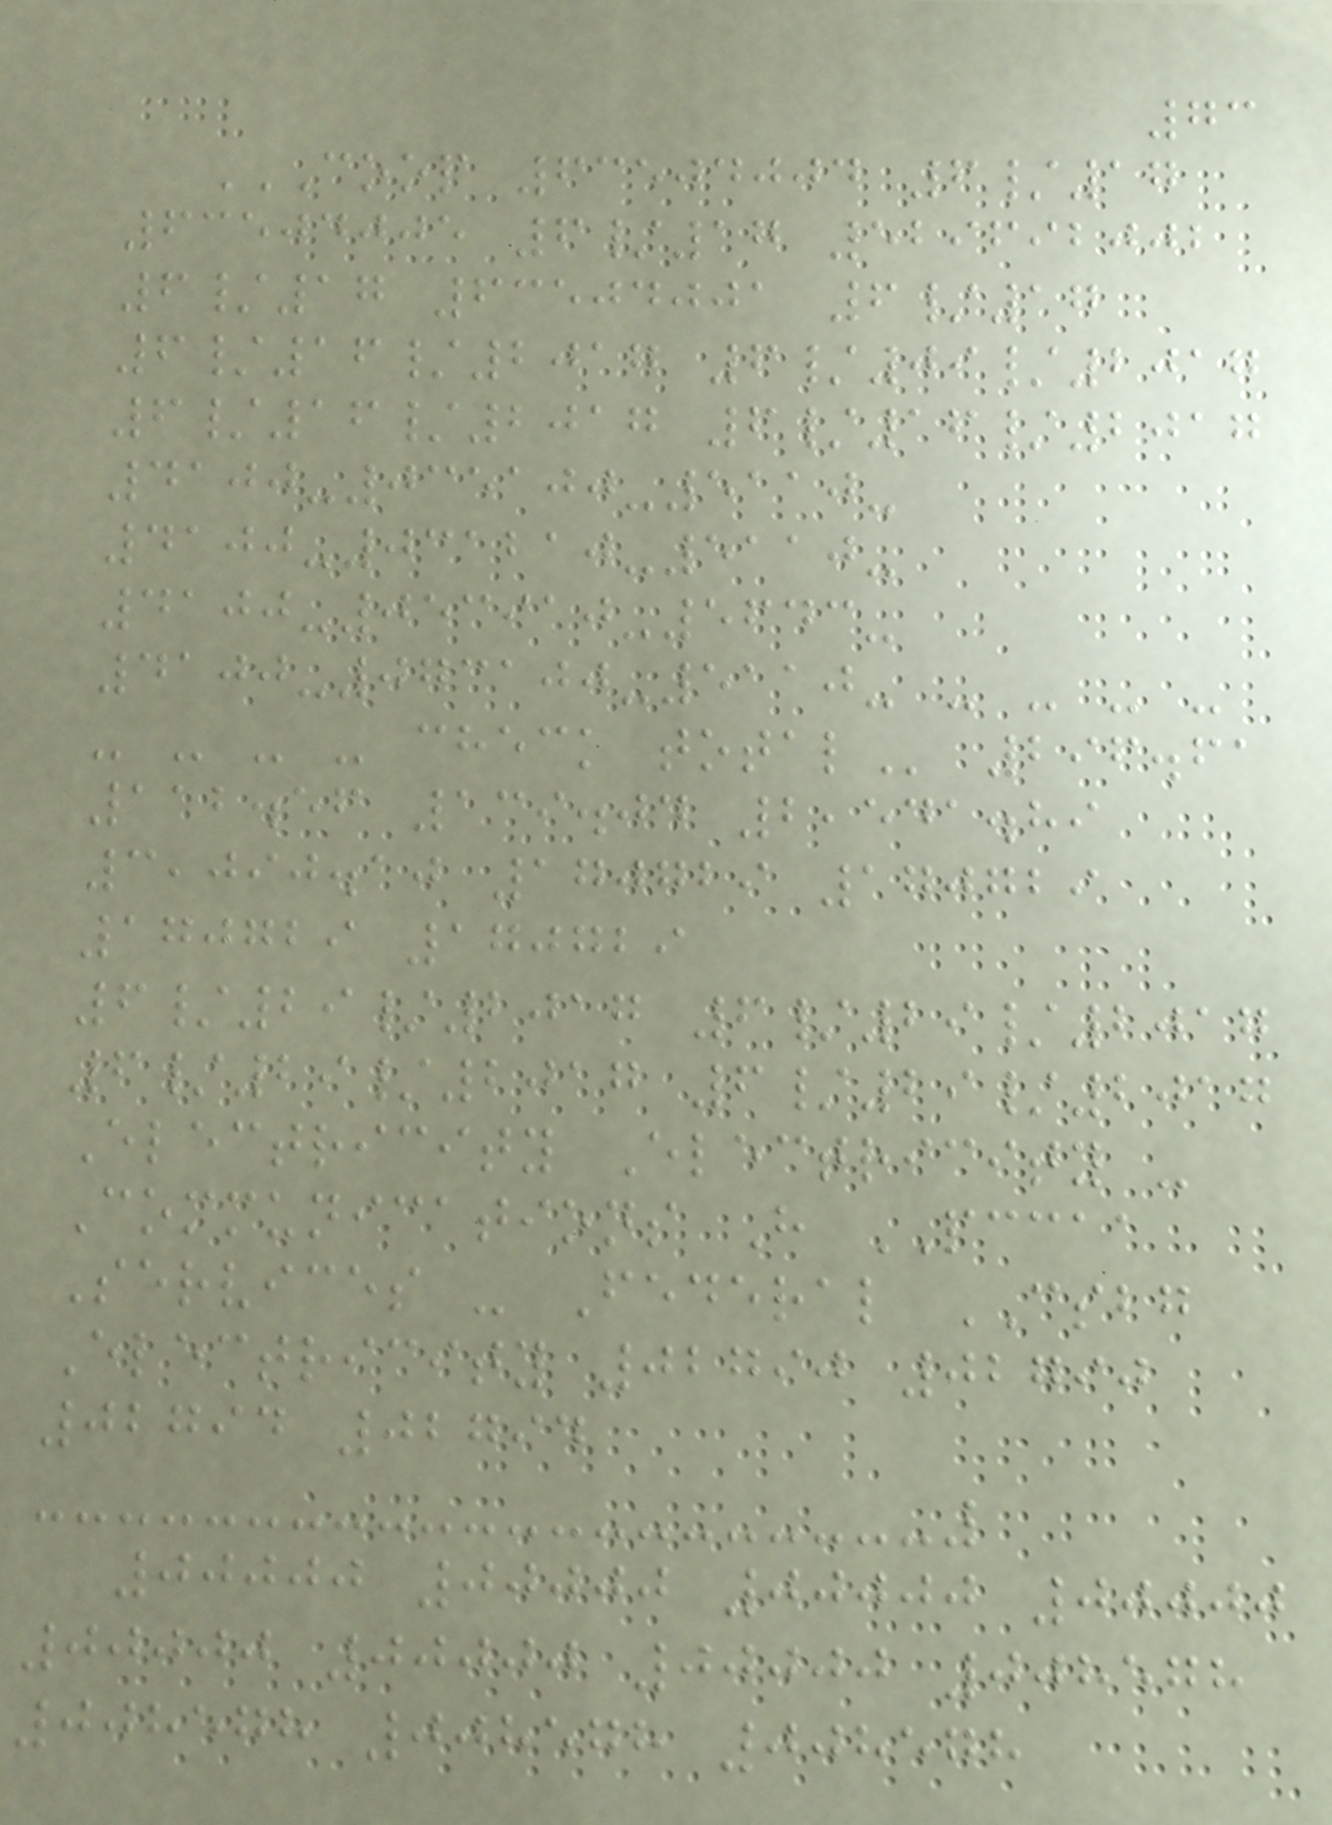73
COOP 63504004 6/17
63504005 6/17 529692002
6/17 63504001 6/17
6/16/2017 6/09/2017
6/16/2017 6/16/2017
4100-035100-5110-
4100-031210-5110-
4100-053910-5643-
4100-073100-5110- - - - -
- - - - CHECK TOTAL 296.61
112.56 139.04 2,541.89
3,090.10 170729 170729
170729 170729
6/29/2017 6/29/2017
6/29/2017 6/29/2017
Electricity Electricity -
Communications H PCCAA
Services - Federal CSBG
Electricity 02790 02790
02794 02794
00000 00000 00000 00000
00000 00000 00000 008578
008578 008578 008578
